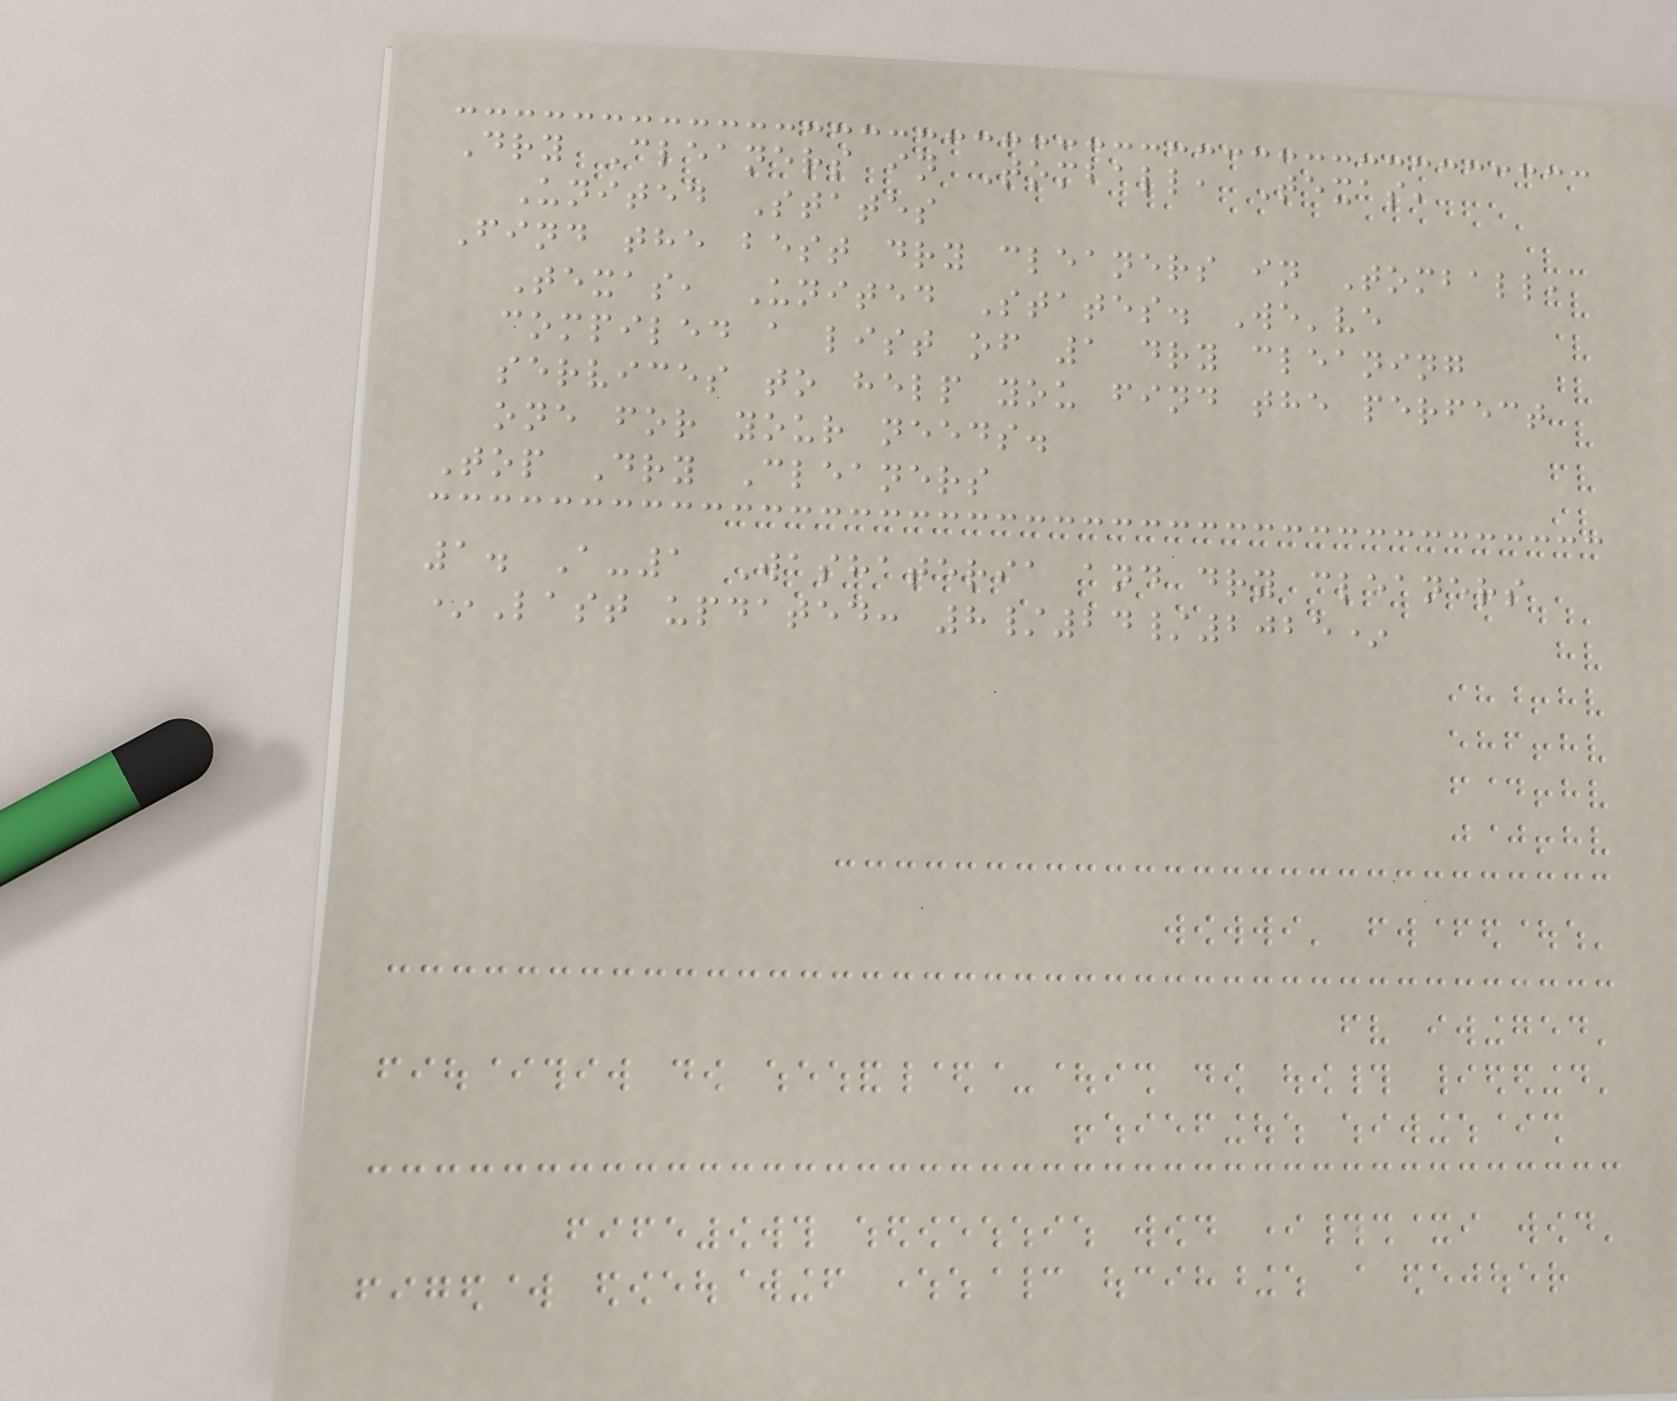Dry Cleaners in Tomball, Texas,
United States
Find the best dry cleaners in Tomball,
Texas, United States. We've
compiled a list of 1 dry cleaning
services to help you find the perfect
one for your needs.
Top Dry Cleaners
1. A-1 Washateria and dry cleaners
*Last updated: 8/24/2025*
